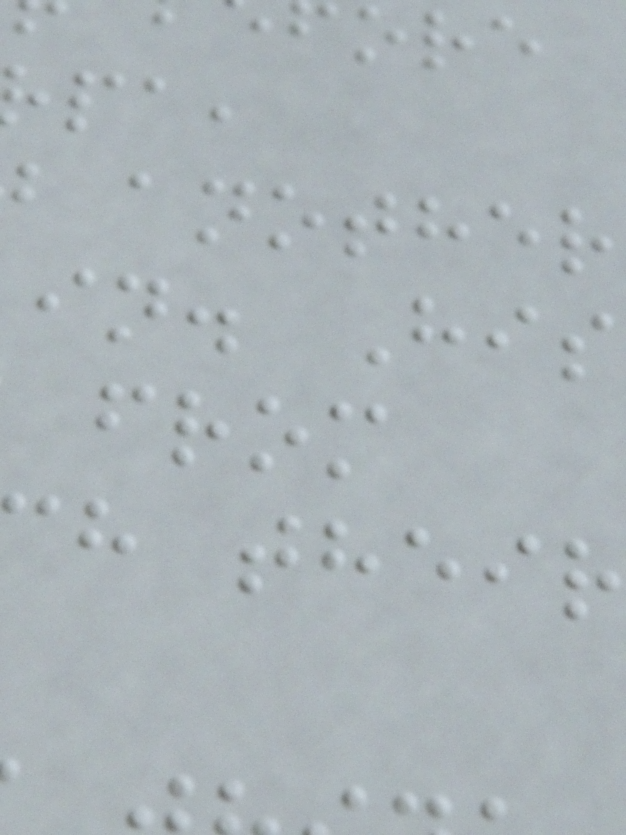another
in. His
h their
